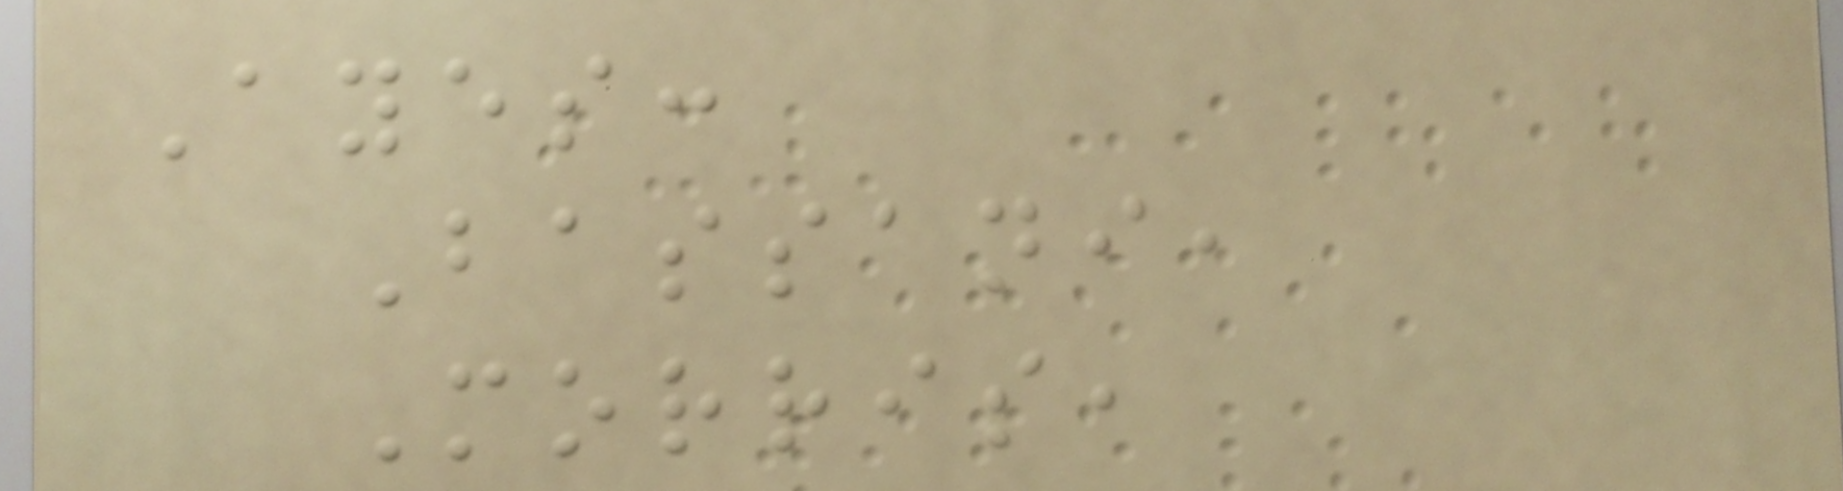Ayes:
Bassani,
Morris,
